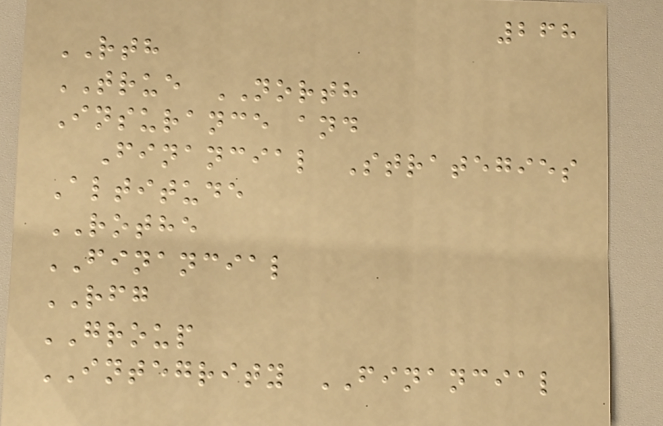268
RTH
TRUE NORTH
Insurance and
Financial Strategies
Altitude
ROTHE
FINANCIAL
RFG
GROUP
INTEGRITY FINANCIAL
